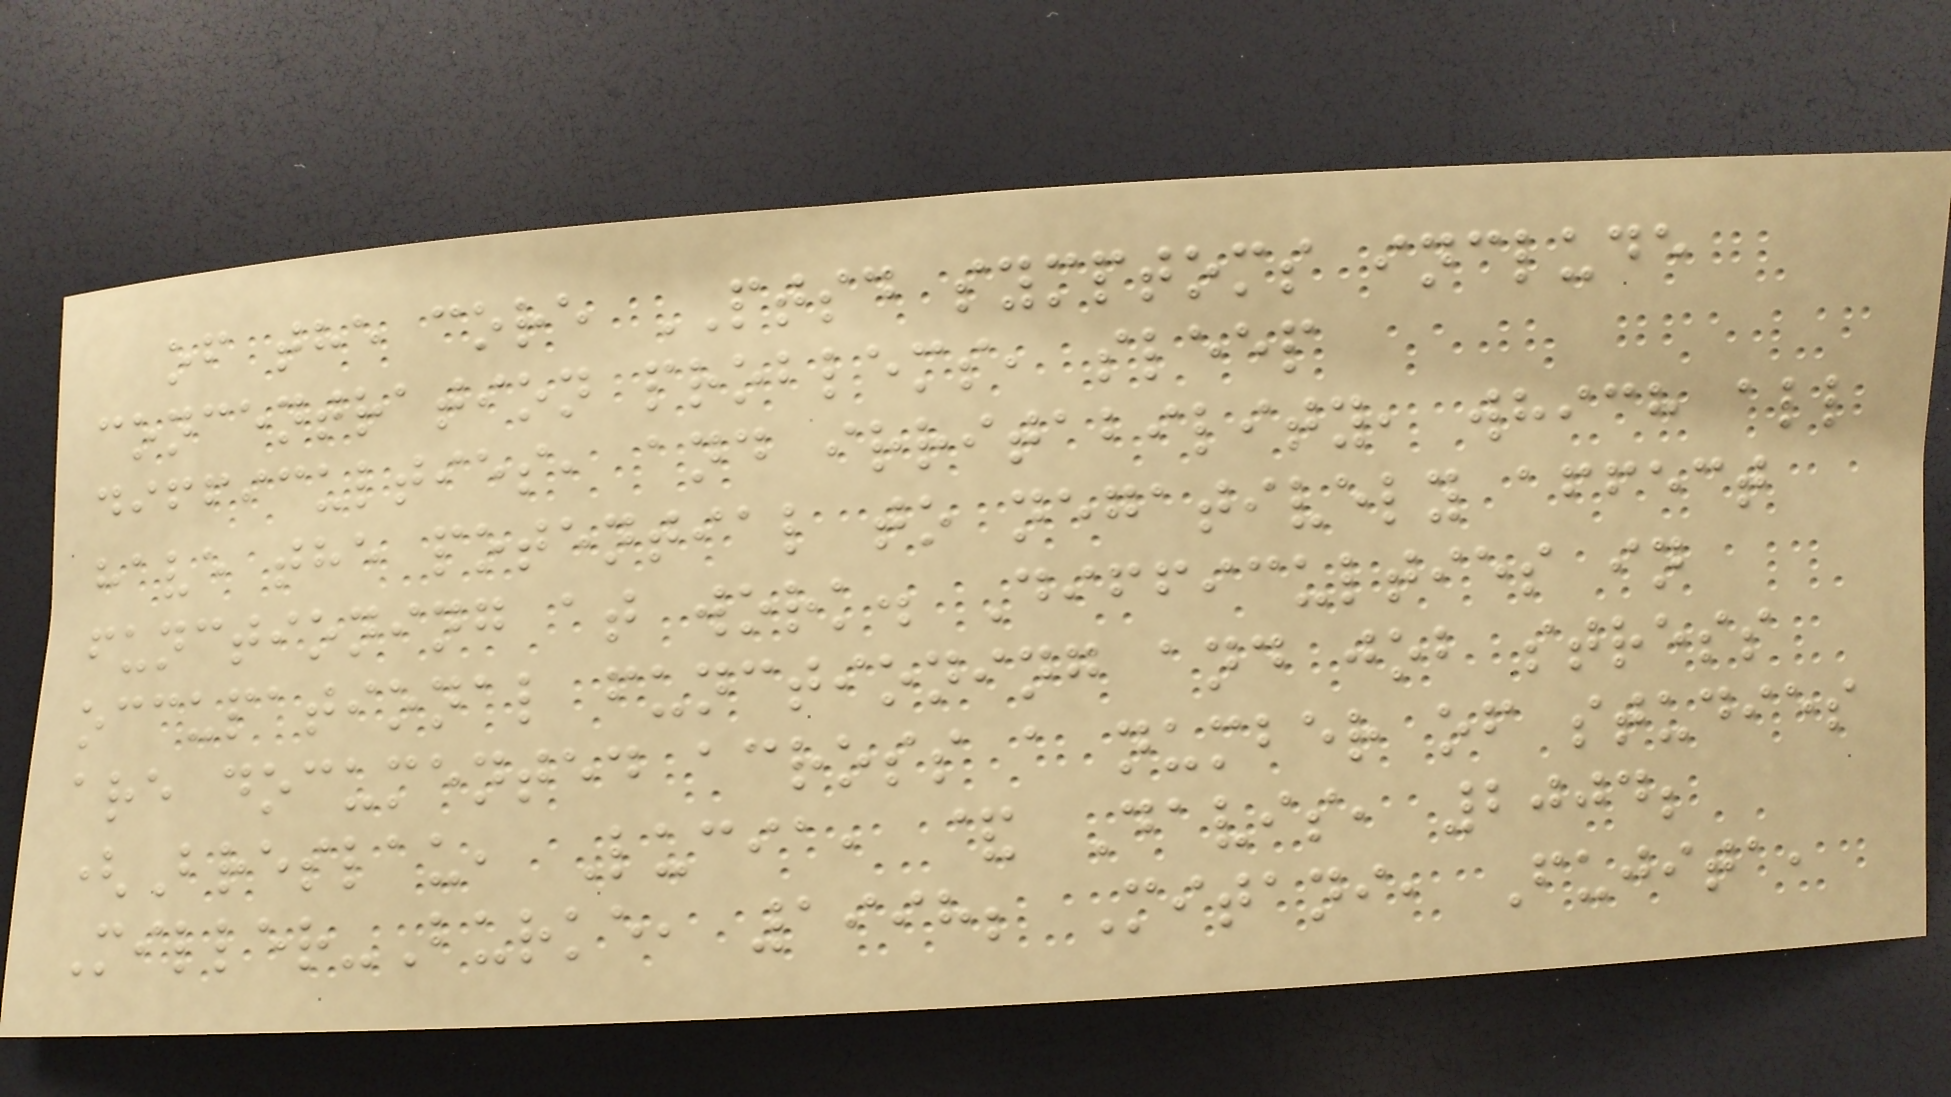of the core PTSD symptoms include
concentration problems, sleep
difficulties, and irritability, which all
have the potential to negatively affect
functioning at work. Difficulties in
occupational functioning and job stress
are documented across a number of studies
(Breslau, Lucia, & Davis, 2004;
Miller-Burke, 1998; Mitani, Fujita,
